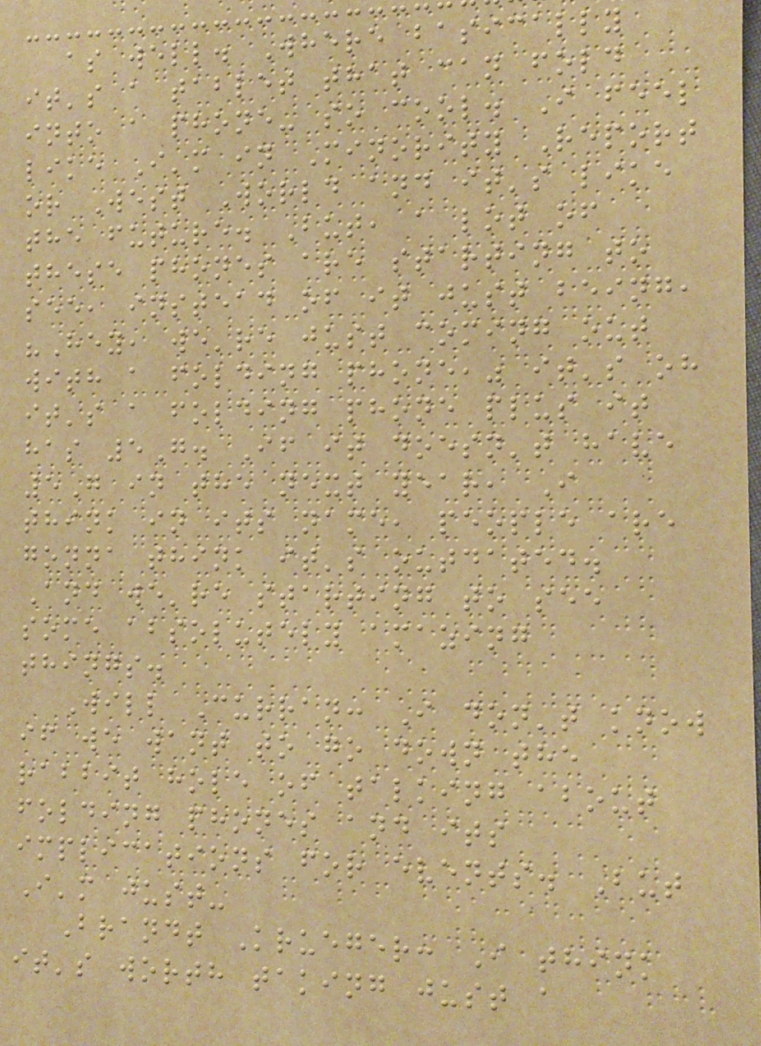as well. Where basically
it's a tablet that can fold
into a phone- so cool. I feel
like I'm in Minority Report
or West World and it's like
the future. But, a lot of
these phones are starting to
see, instead of it just being,
"Hey, we're just coming out
with a folding phone," it's oh
it's a folding phone plus it
has 5G. If it doesn't have
5G in the next year, I
think in its name, people are
gonna think it's outdated.
And we're starting to see
some absolutely amazing
things.
Will Curran: I don't know
if we want to go down the
rabbit hole of talking about
folding phones and its
implications for events. But
I'm just-
Brandt Krueger: I think
it's worth taking just a
